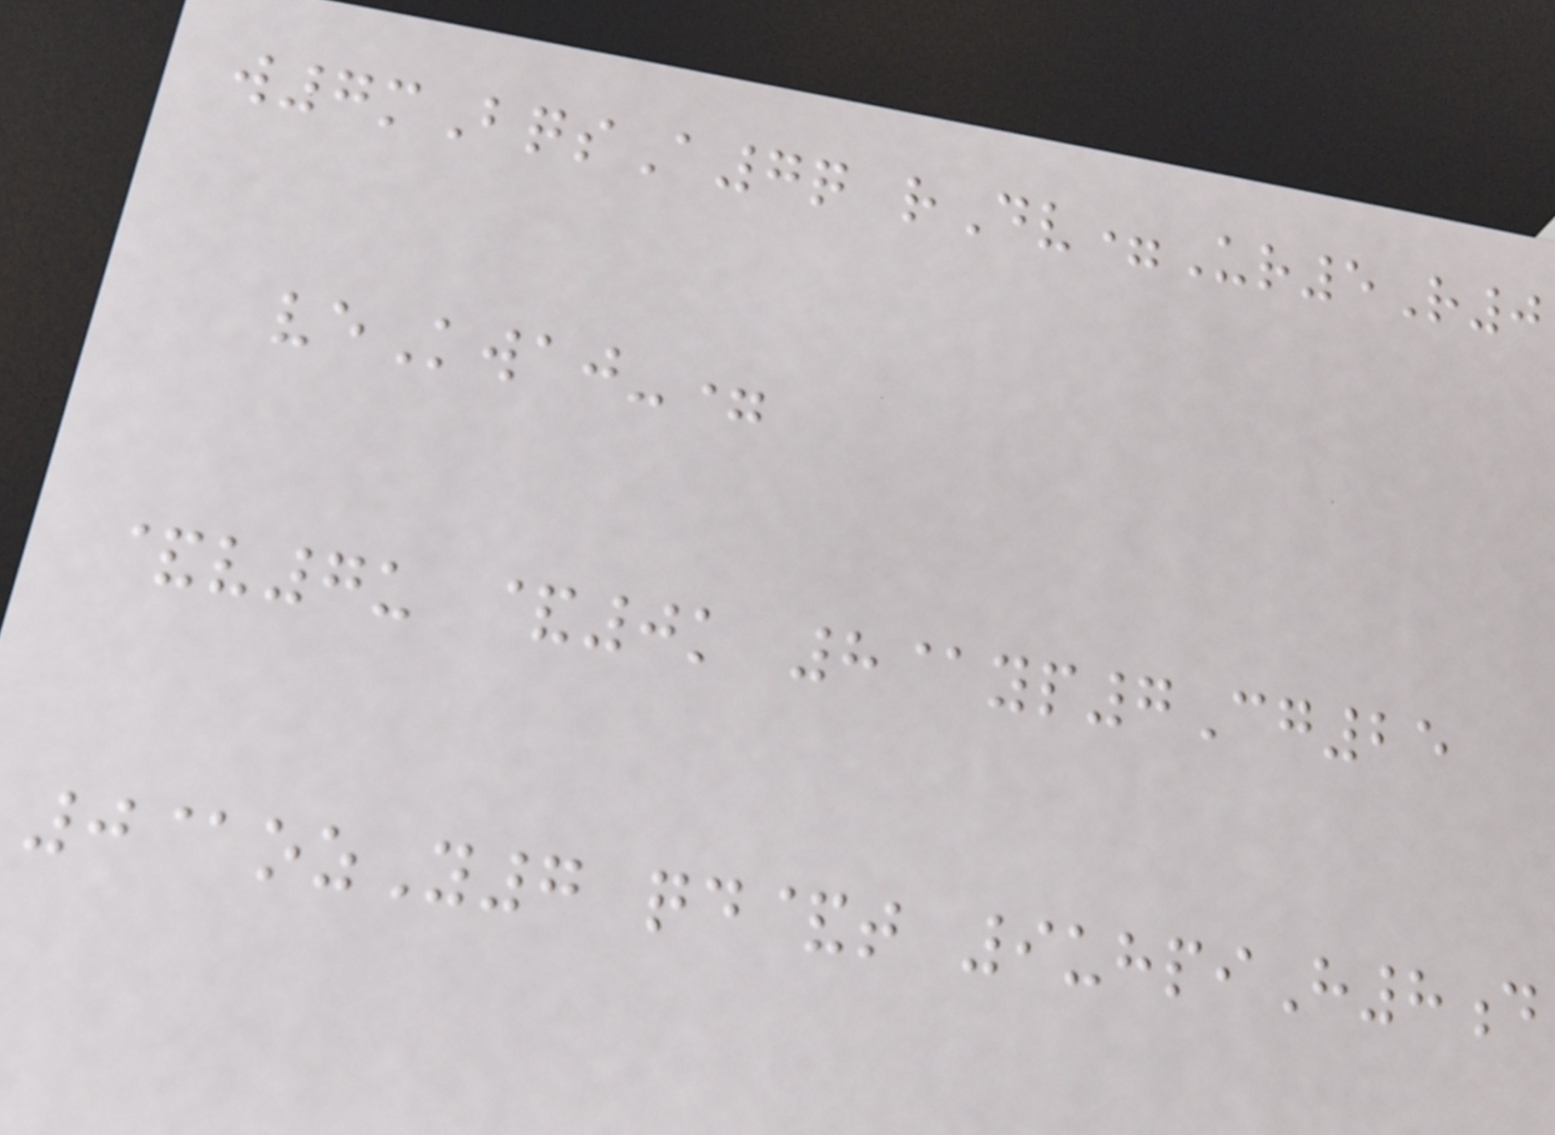w7mBqsA7q rDv=Ur5R0
veKwaj-=
&v7u &0k 8@yp7Cg25
0@ozY7 qd&t 9uhpiH8d
